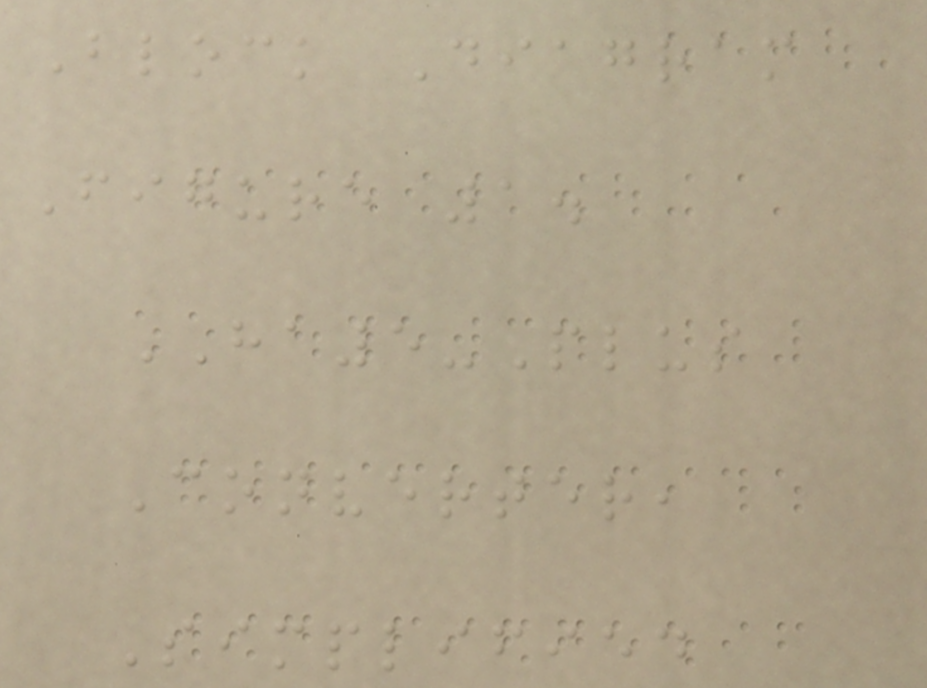Block Diagram
Figure 1.
HA5-Plus
Converter,
Simplified
